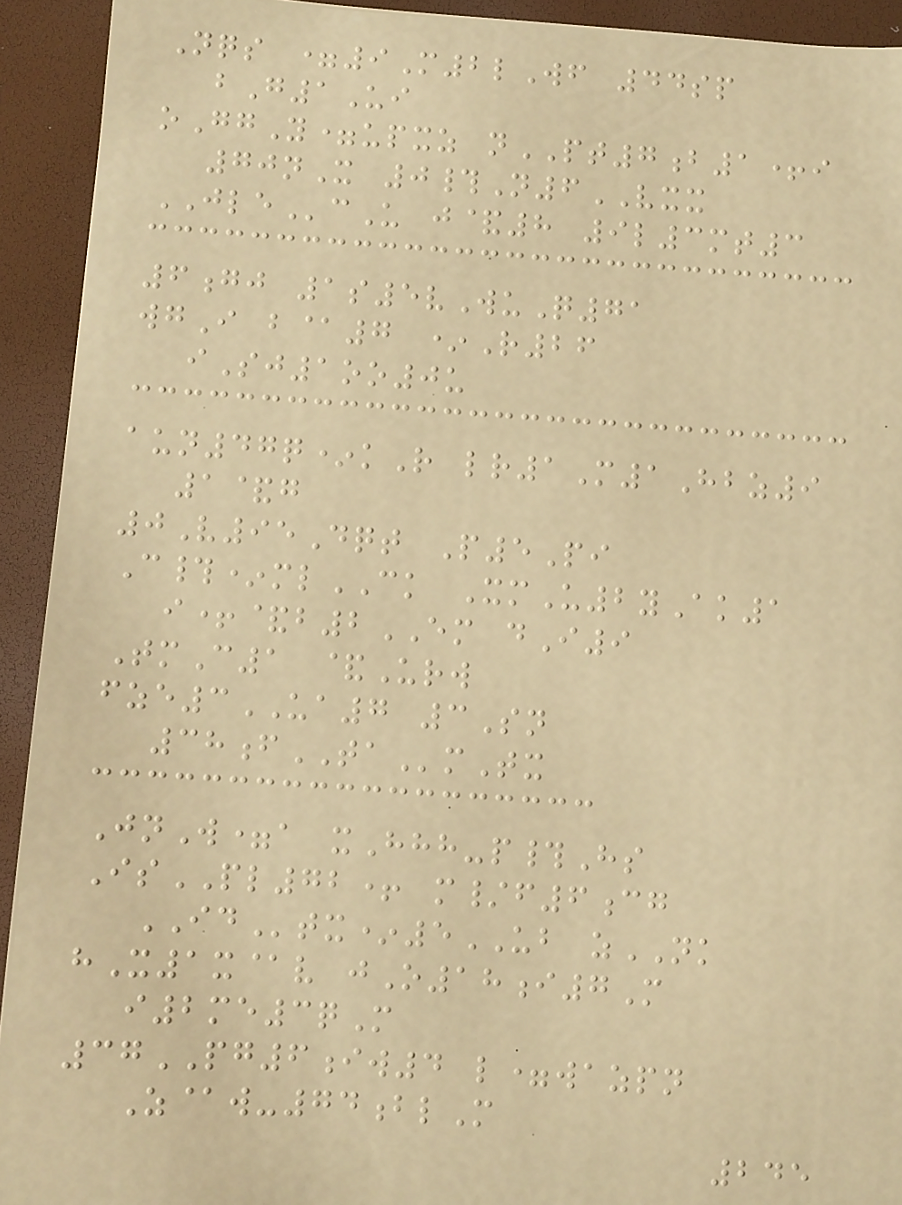Nqs =9M2lWf 44sp
bG1Ui
oGgY=upxz nPT7b1+i
70nX 0#N6VXX
JLEcU j&8 9l3mt3
6gj 1s5vWuQ71
wgI b@7 *R26
iSj1oo0u
aun47q*kR lr1M1Hbz9
1&g
0V95Dqt P5Pi
C#*mlCK XmU2yAk1
i+&b2EM dI9
TmC1 &Urw
fze3UA7 3Sn
38fTAmTx
JnW=a xHhh-p#Hs
IsPL72+ m/f6cg
IDtx*5UB zNK
hX1x@v jO18i7M
i2me3qM
37PG6iw4 l=wazpn
Z@w-74blM
245
